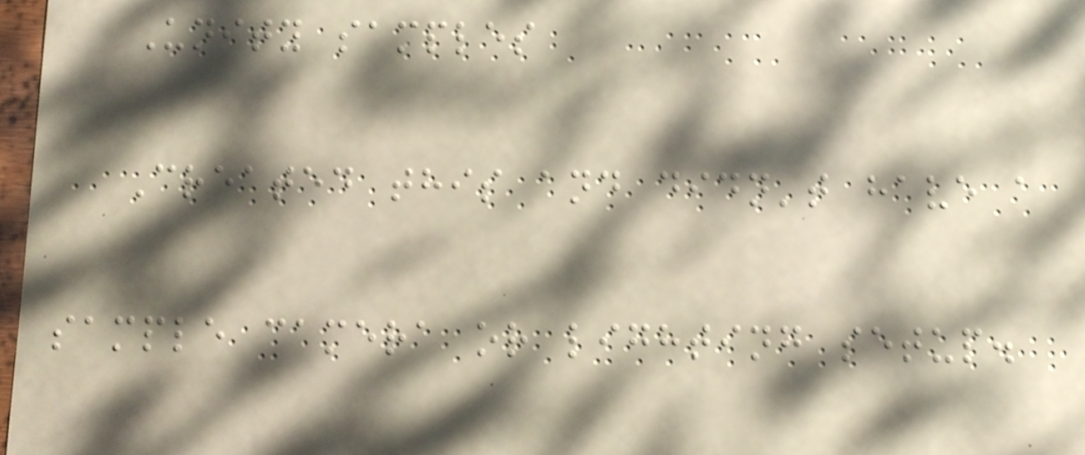Unity samples
Created this and didn't have a
sample camera or lighting setup.
